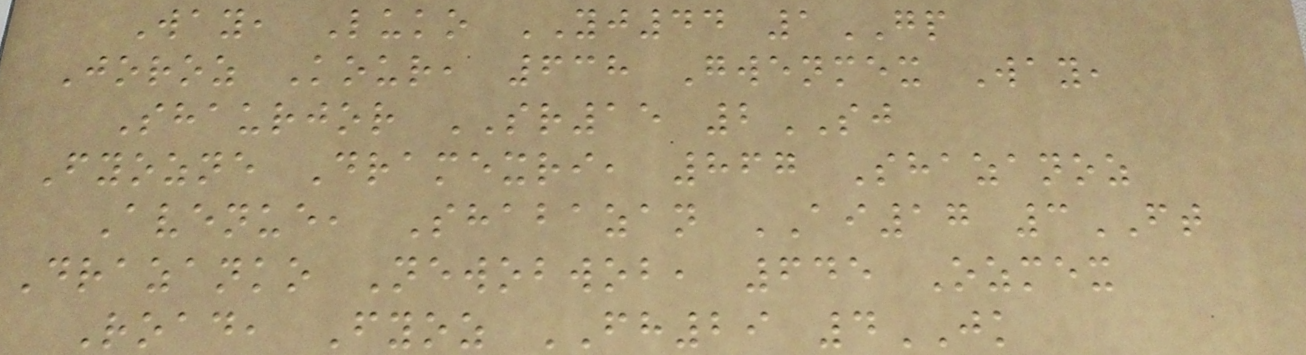Way, Luko YJ44 1GP
Joroz Kour, 638 Gwenmex Way,
Shaurjor SR15 2SJ
Fyozne Dramexri, 867 Shazanoz
Avenue, Shabazan AI17 3FT
Drazanko Newobwob, 645 Ozmex
Road, Fyoz FH29 4JK
